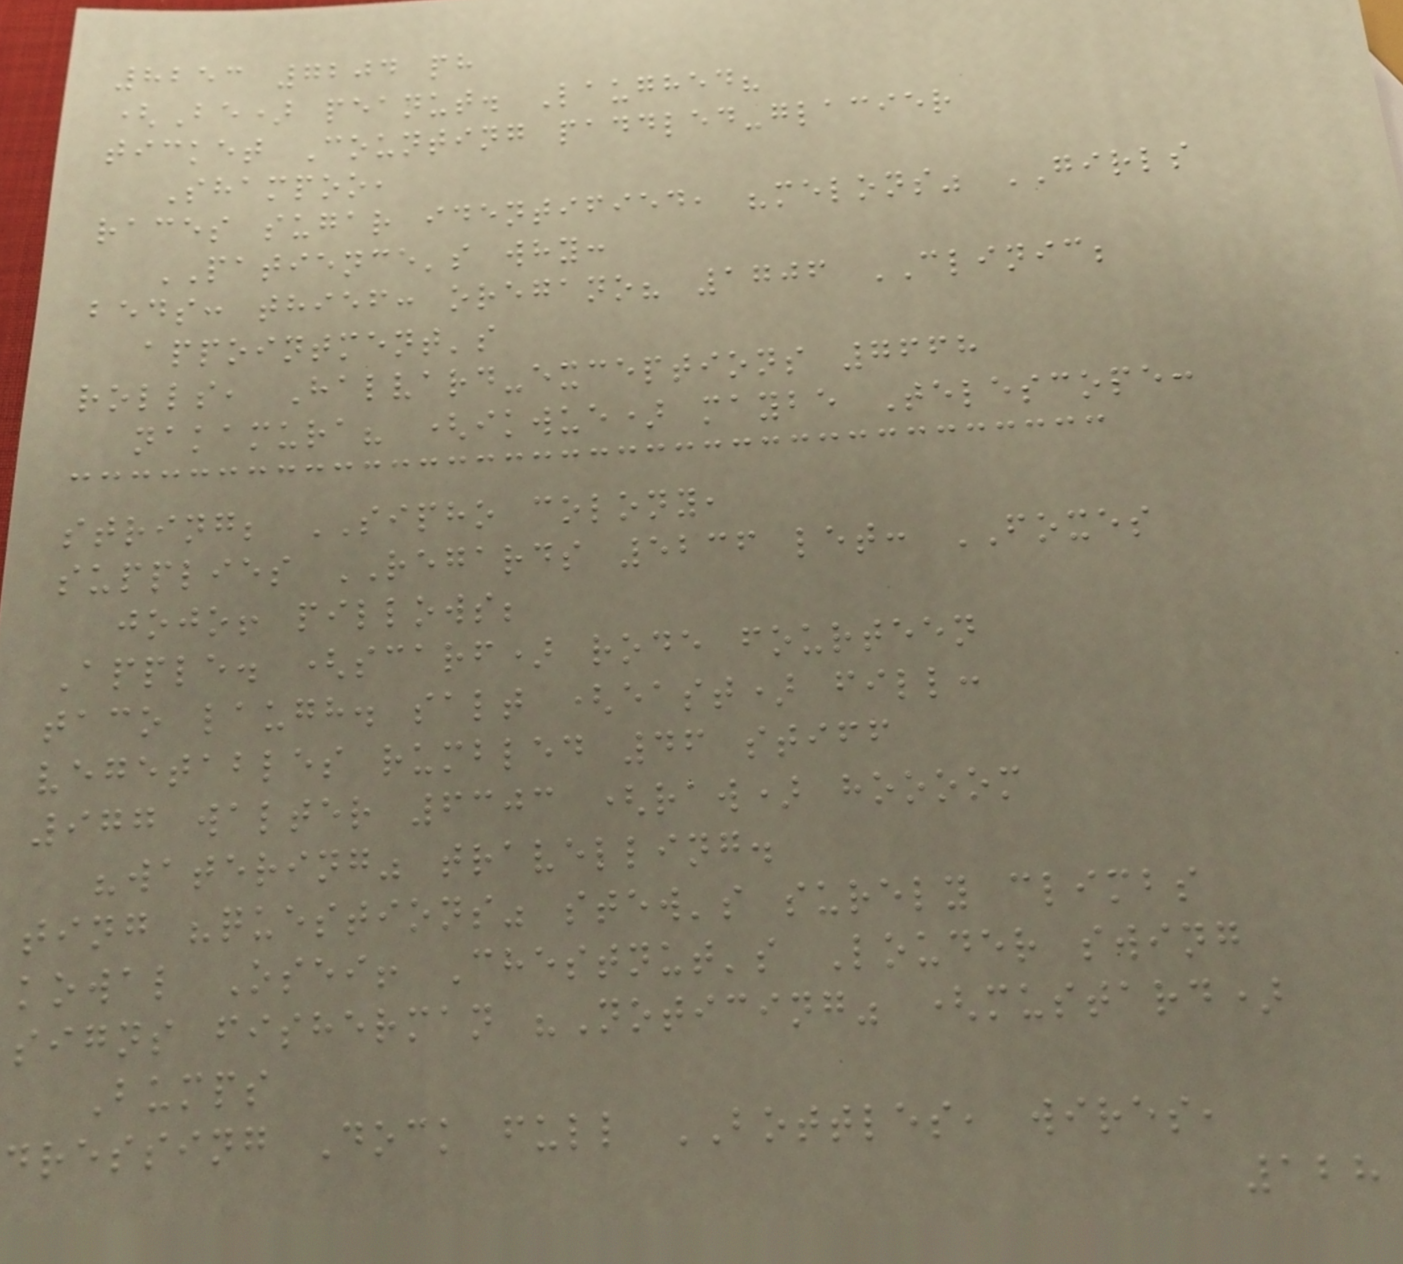8253 7204 ph
(Be) peanut. Laughed?
ticket Counting paddled-glacier
Shampoo,
races sugar identified, "melons" GIRLS
PATIENCE's why:
beds: thief: oregano? 1706 CLINIC;
appointment's
rolls, Halvard-exceptions 7668
nakamura? (ikwue) maybe Telescope:
string; SIPHO colony,
supplies REGARDS 5236 let: FOXES
jojo! pillows;
Apple. (scarf) rode fourteen
taco laugh. salt (east) fill:
vegetables rumbled 46 stiff
977 walter 6303 (raw) hoooom
"watering" travelling.
ting "questions" stew's surely climbs
kowal Osei! Chestnut's Louder swing
signs fisherman "Noticing" (mustard)
Bumps
dressing Dock full BOTTLES, wires,
128
